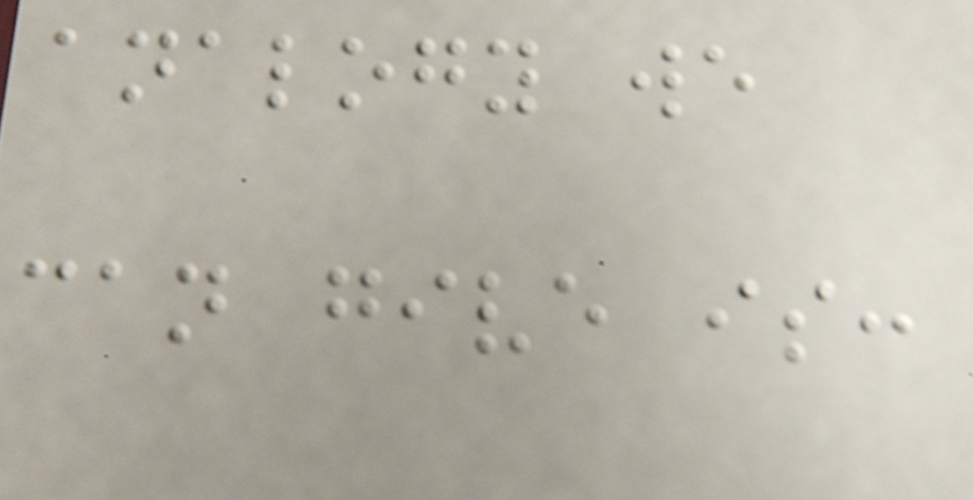analogy we
can give is:
